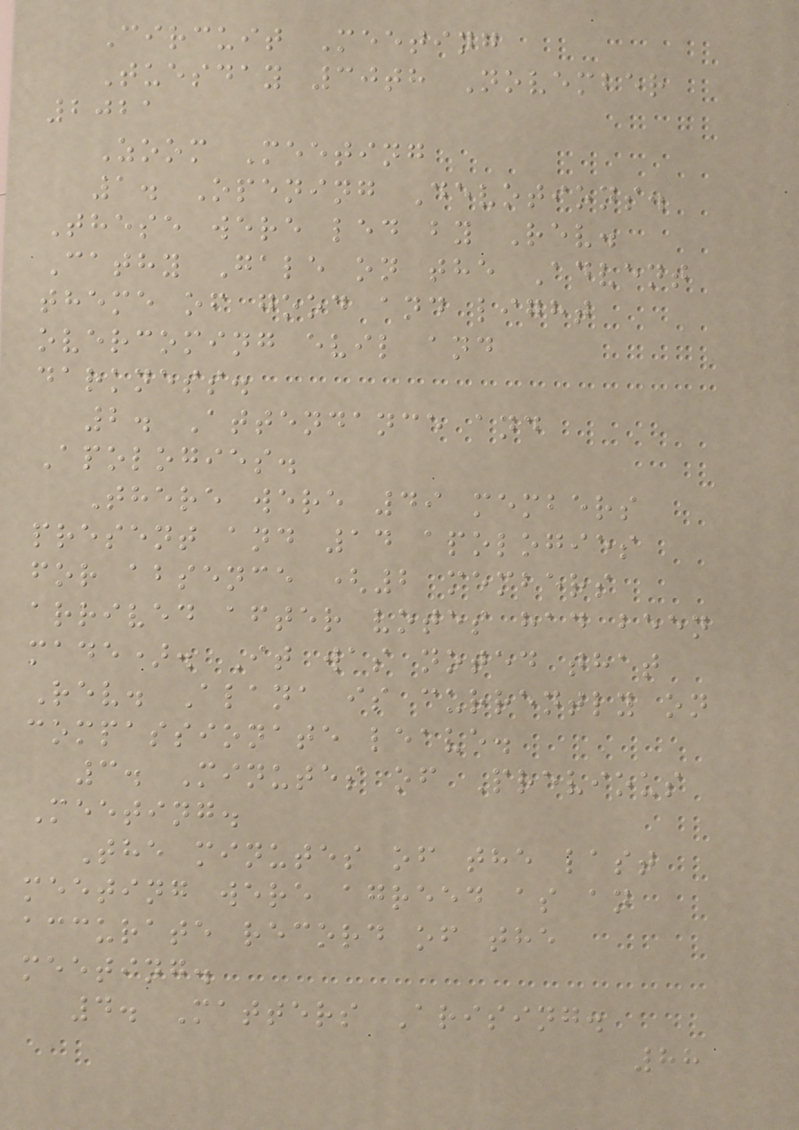Circuit Meeting
Tuesday 30th November
2021
Zoom Meeting
1. Opening Devotions.
These were led by Rev.
Cathy Gale on the Advent
theme of good and light
overcoming evil and
darkness.
2. Attendance and
Apologies.
There were 49 members
present and 14 apologies
for absence (2 members
arrived after votes had been
made). It was noted that
Rev. Alana is currently on
compassionate leave.
3. Minutes of Previous
Meeting.
The minutes of the last
meeting were agreed as an
accurate record of the
meeting.
4. Matters Arising.
88
